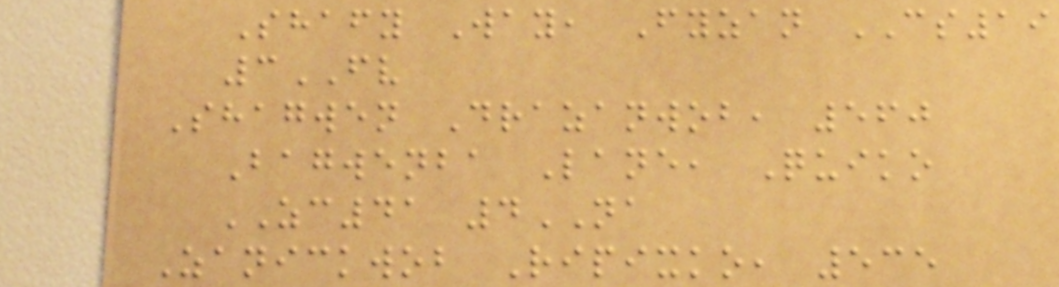Shafy Way, Fyzan CS19
3FV
Shagwen Drazanwob, 560
Bagwenba Lane, Quiko
ZC41 4NA
Zanickwob Ripixko, 535
